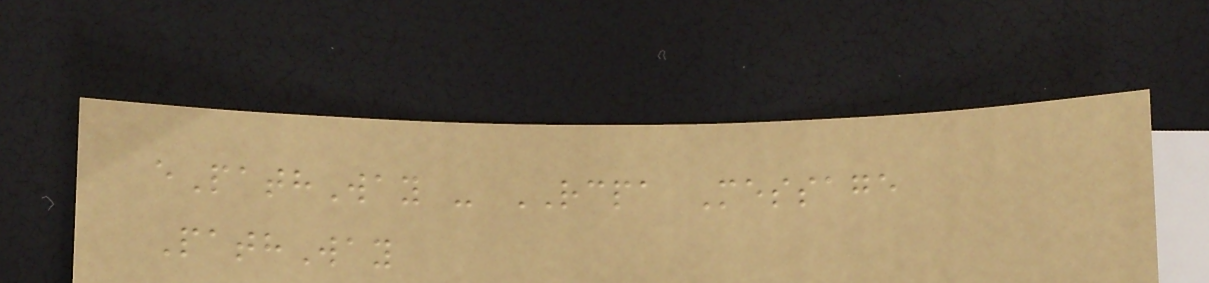ePathWay - RCPA Message
PathWay
